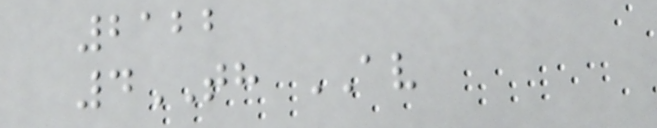2122
4TH AV
